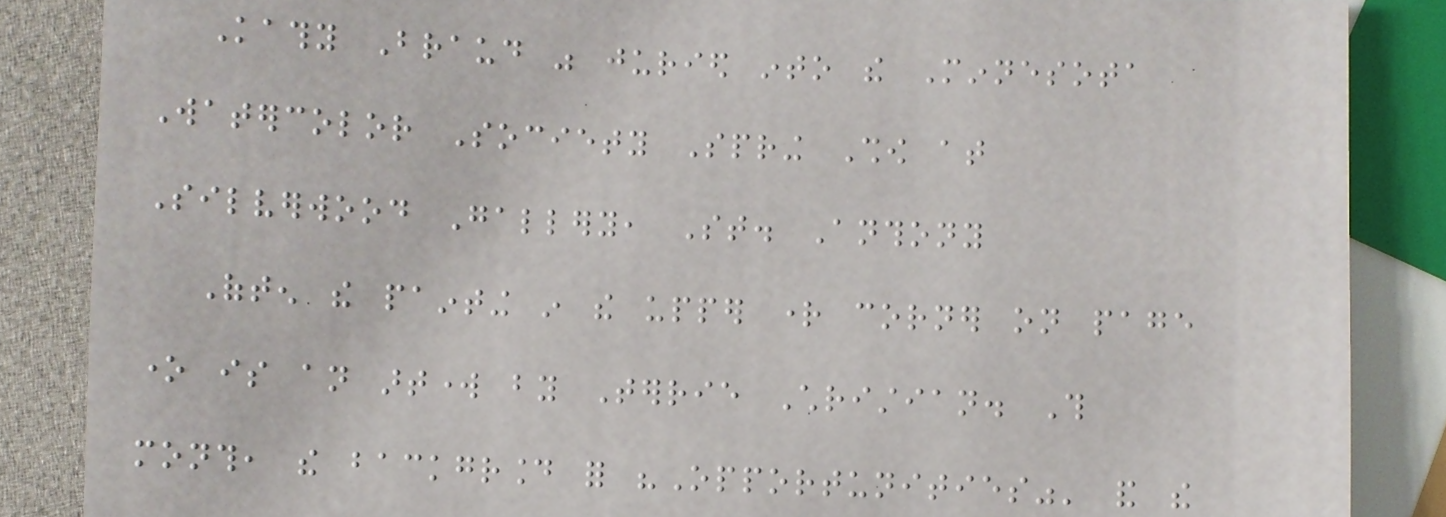Kathy Braud was juried into the Minnesota
Watercolor Society Spring Show at
Silverwood Gallery, St. Anthony
Often the painting in the upper right corner on page
one is an artwork by Terrie Christian. This
month, the background for "Opportunities"' and the
